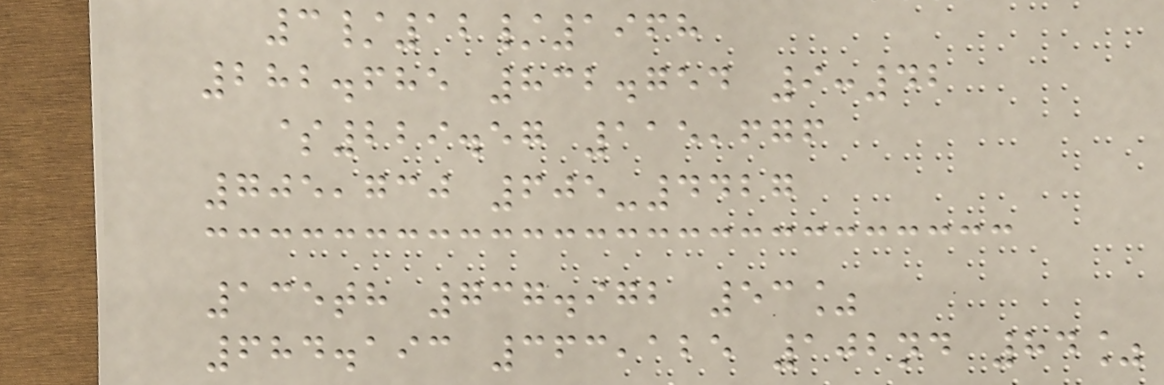3/12/1968
282.685 832.754 9:42
$229.57 115,676
705,730 605-4427
135th 737.972 53%
684.193 363,125 102nd 84%
